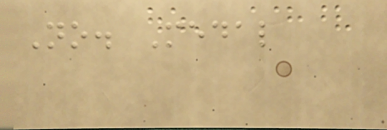No. Medal
